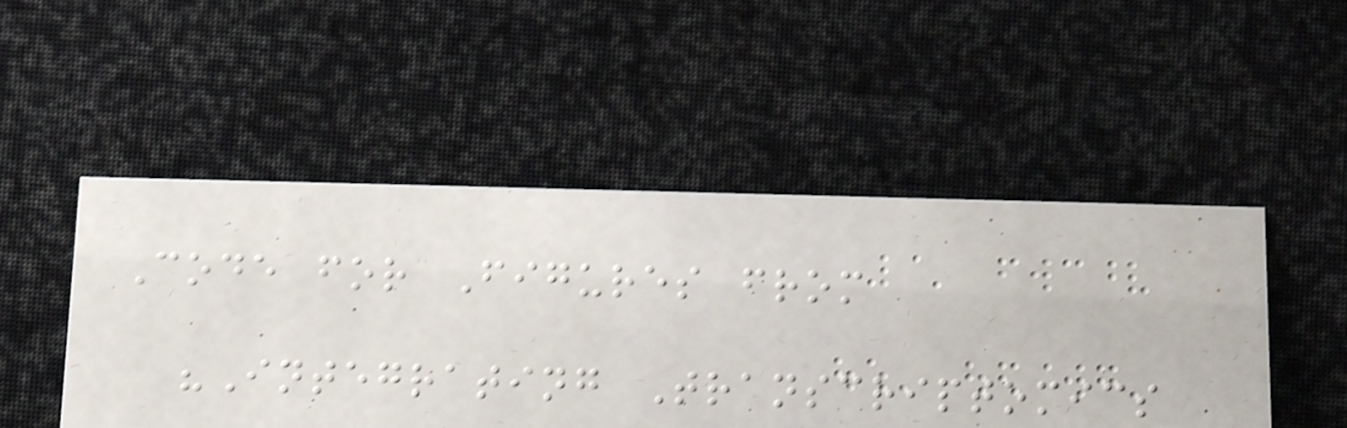Code for Figures from
"Integrating Transcriptomics
